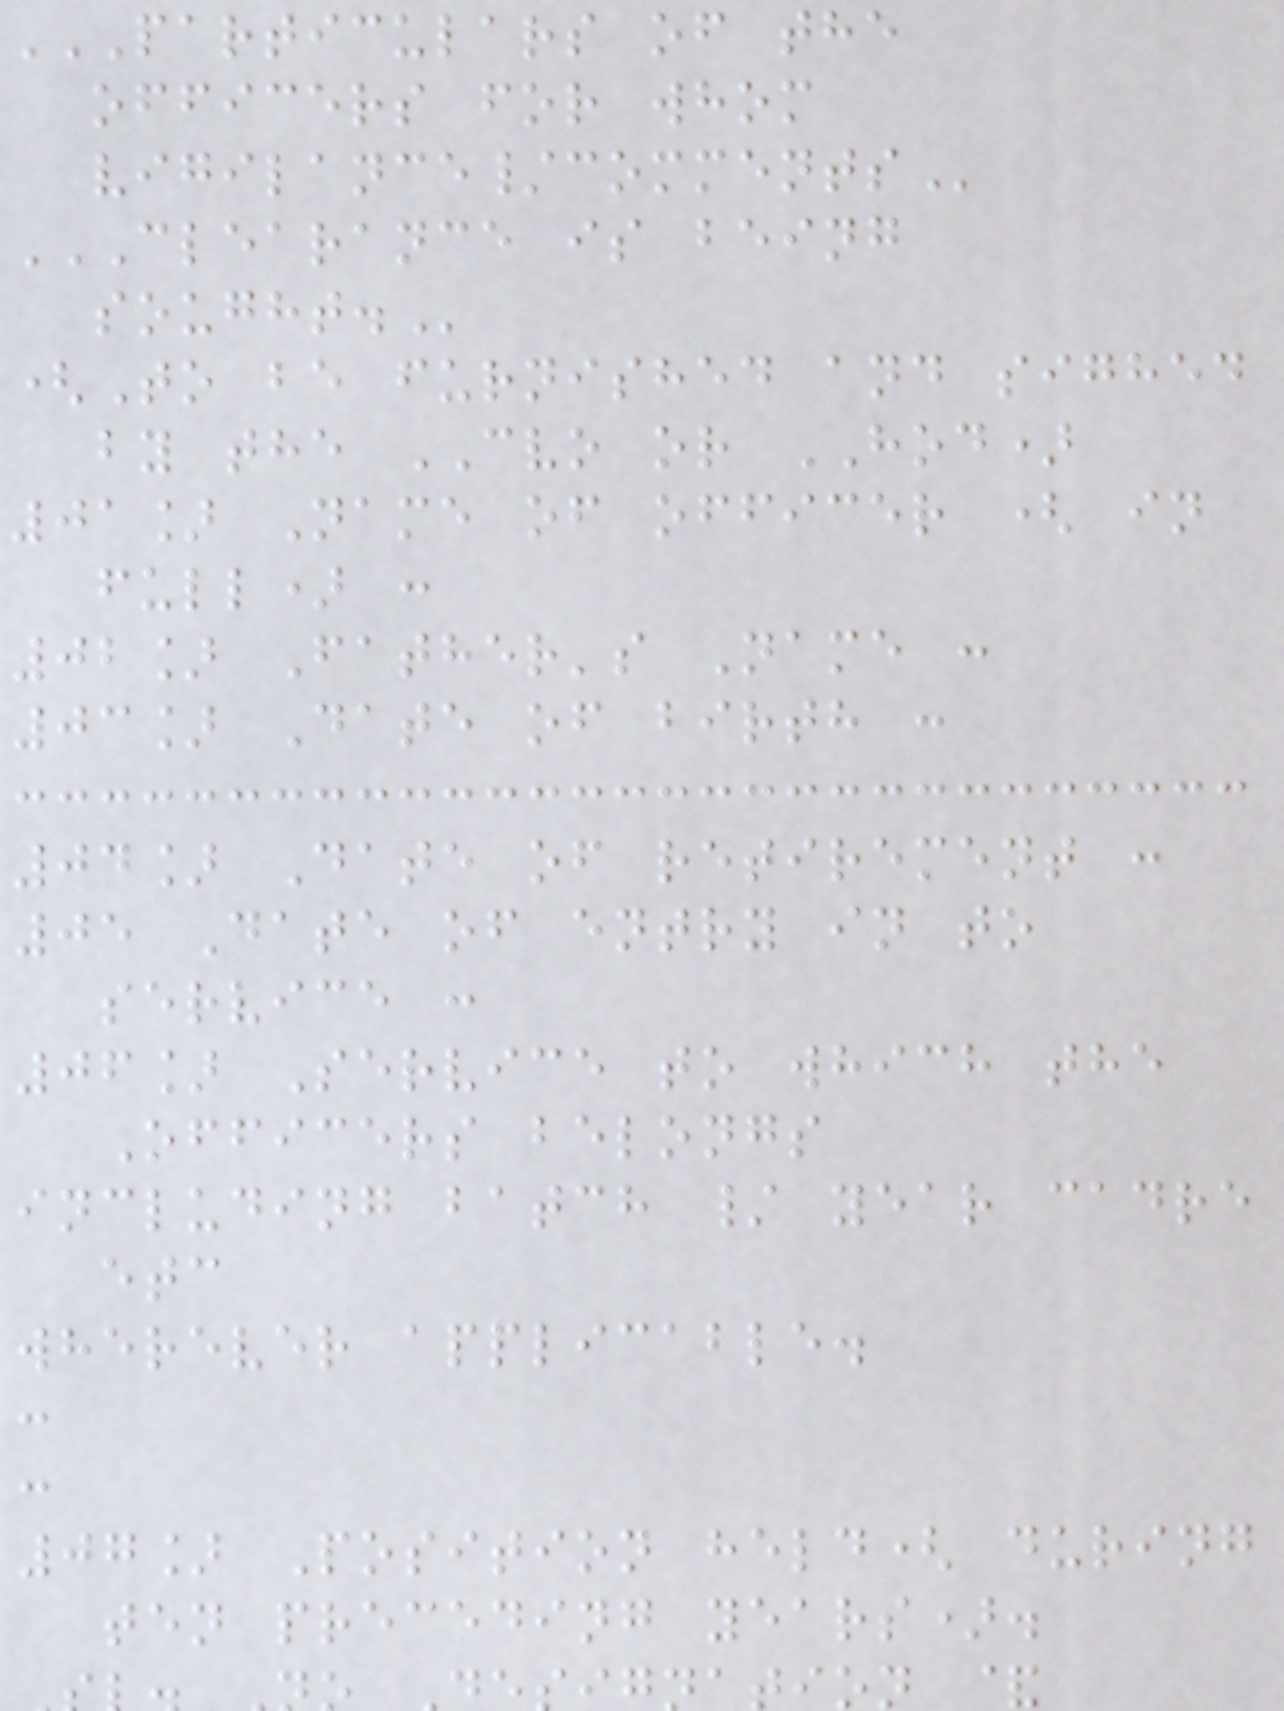PARTICULARS OF THE
officers for whom
CLEARANCE IS BEING
(To be furnished and sighed
by the CVO or HOD)
01] Name of officer ( in
full) :
02] Father's Name :
03] Date of birth :
04] Date of retirement :
05 Date of entry in to
service :
06] Service to which the
Officers belongs
including batch / year cadre
etc
wherever applicable.
:
:
07] Position held( during
ten preceding years).
